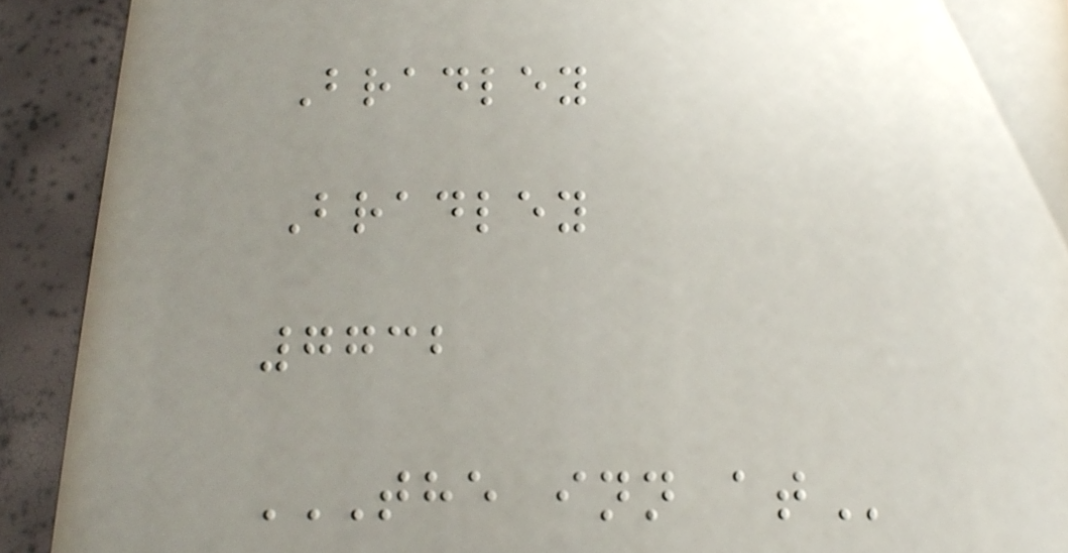Bradley
Bradley
7732
THE INN AT
